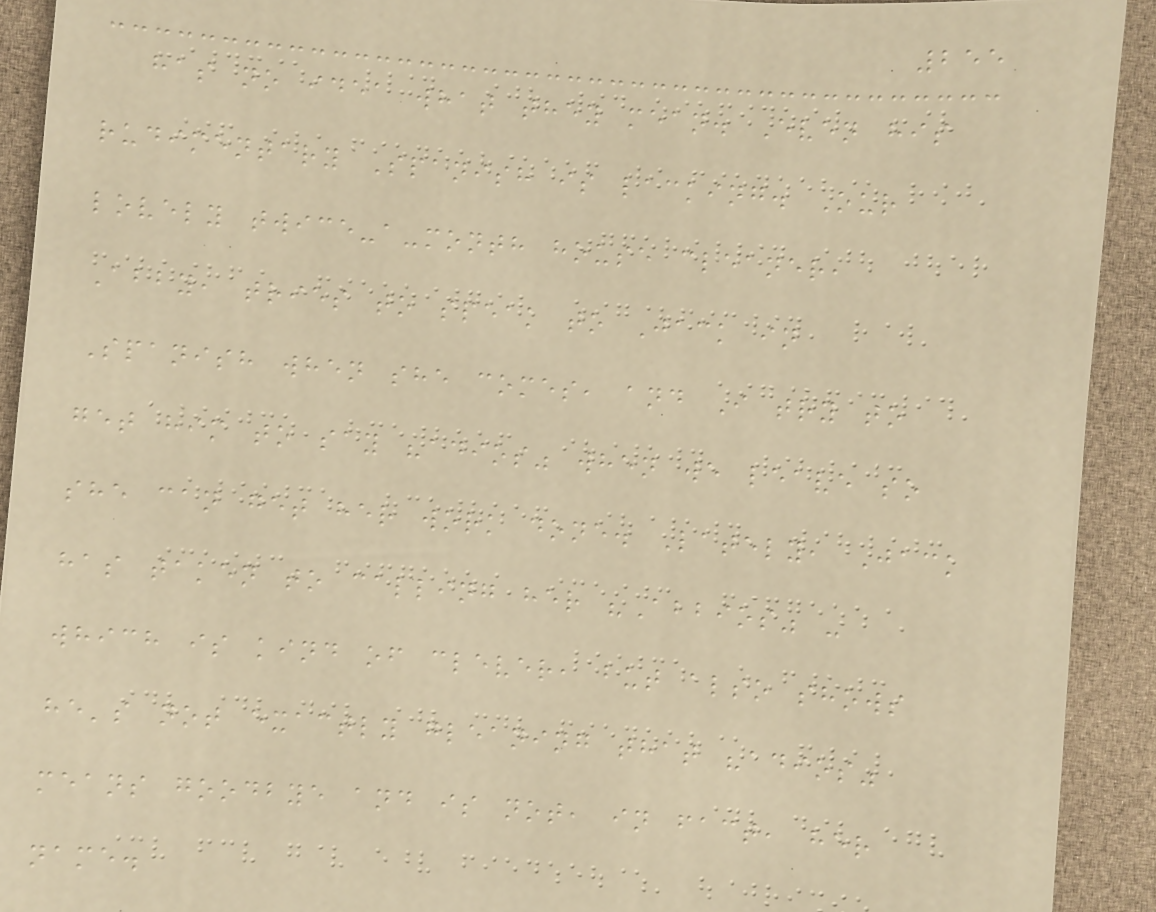255
has no idea what they mean. Even his
rudimentary Spanish is lacking. Our
lovely twice-a-month house cleaner,
Abby, tries to speak to Jack in
Spanish when she comes, and I try to
get him to say "adios" when we leave so
she can get her work done. Lately, Jack
has taken to calling her "Abbios" -
which is kind of clever, but also shows
he's not exactly gleaning that "adios"
means goodbye and is not, in fact, her
name.
